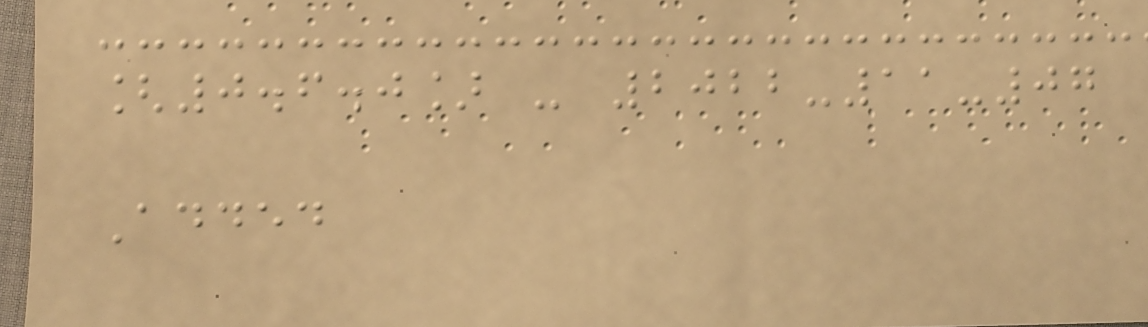[0.6.0] - 2022-11-07
Added
